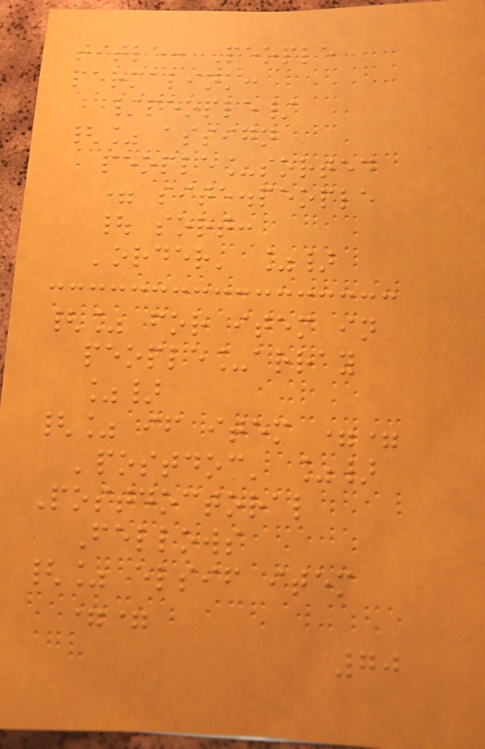title: People
permalink:
/people/
{% assign
people_sorted
= site.people
| sort:
'order' %}
{% for item in
people_array
%}
{% if item ==
'postdoc' %}
Postdoctoral
Fellows
{% elsif item
==
70
